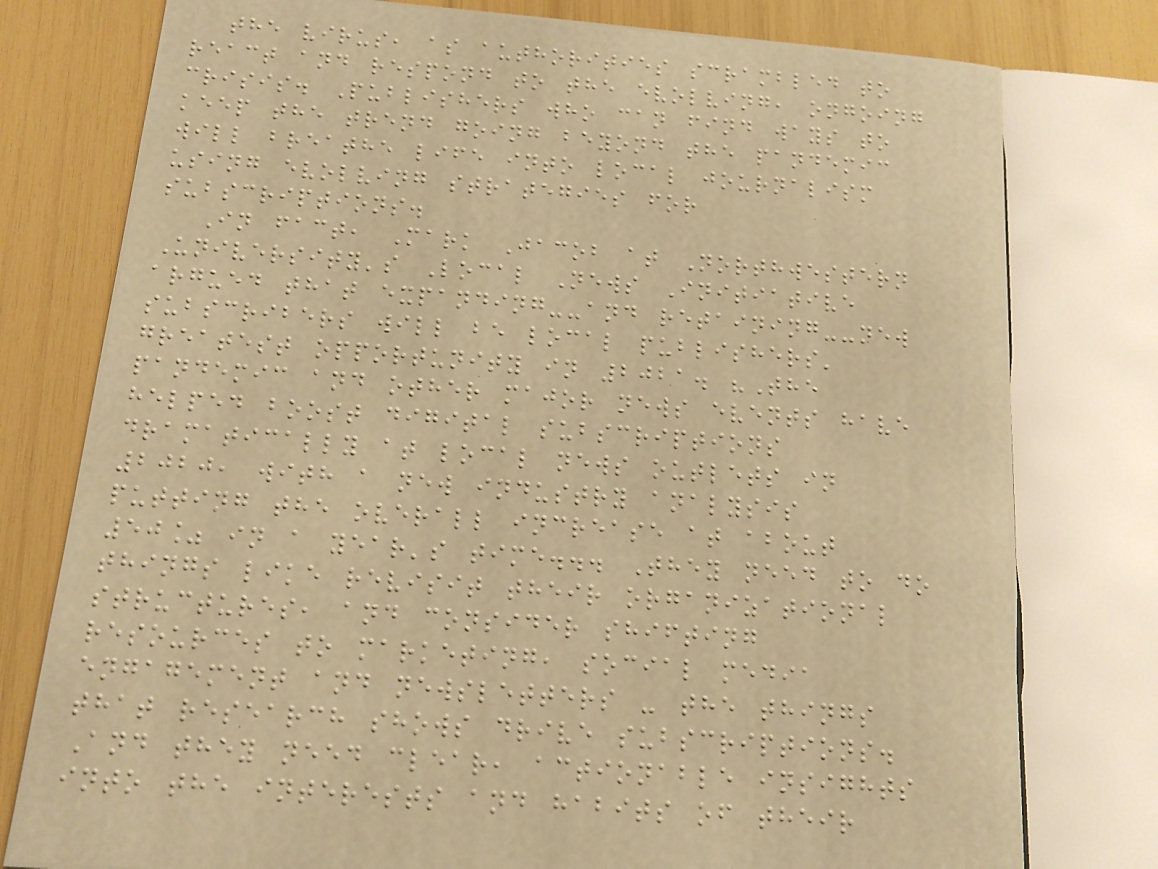the virus, as authorities scrambled to
react and respond to the evolving, ongoing
crisis. Publishers who can find ways to
keep the trend going beyond the pandemic
will breathe life into local journalism
using evolving strategies for
subscriptions.
In fact, Mark Jacob at Northwestern
University's Local News Initiative
argued that expanding--and retaining--new
subscribers will be local publishers'
greatest opportunity in 2021. "The
pandemic and other major news events have
helped boost digital subscriptions
dramatically at local news outlets in
2020, with a new industry analysis
putting the overall increase at about
50% in a year's time... They need to do
things like revisit their organizational
structures, and consider shifting
resources to marketing, social media
engagement and newsletters - the things
that research shows drive subscriptions.
And they need clear, actionable insights
into the interests and habits of their
